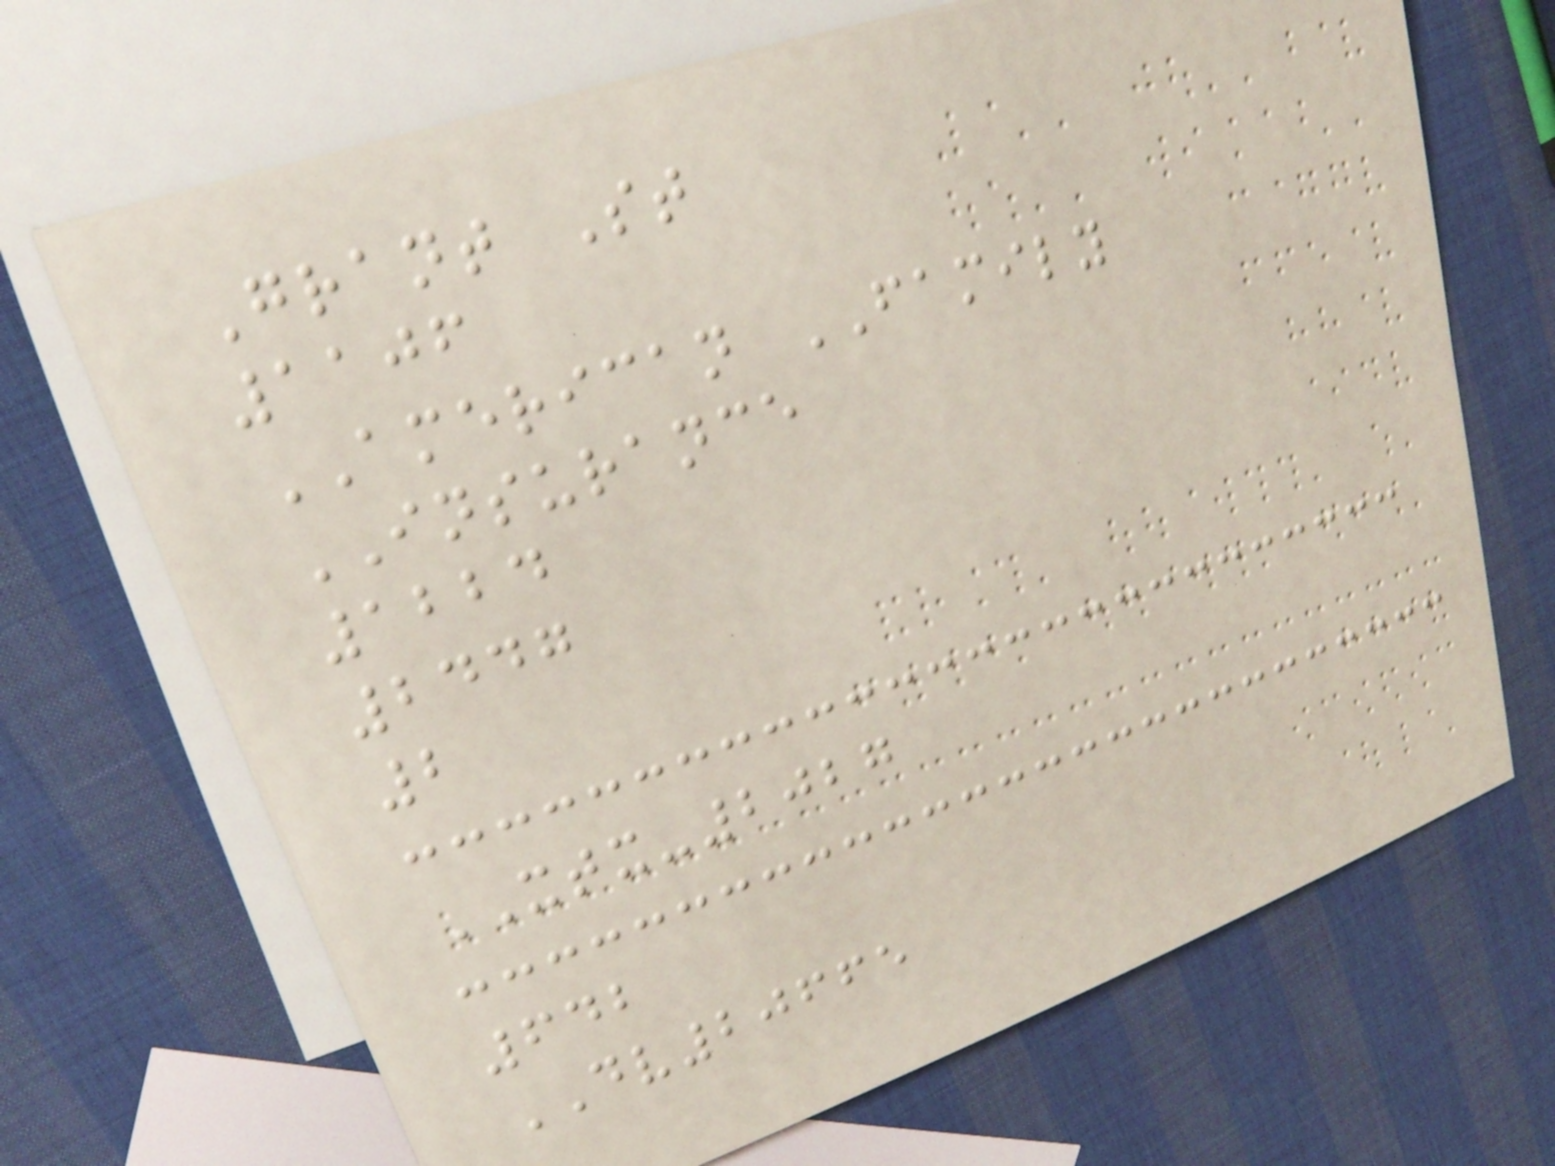Grant St
1106
AMERICAN FAMILY
INSURANCE
1224
2447
2
XTX-2027
642
DV20665
